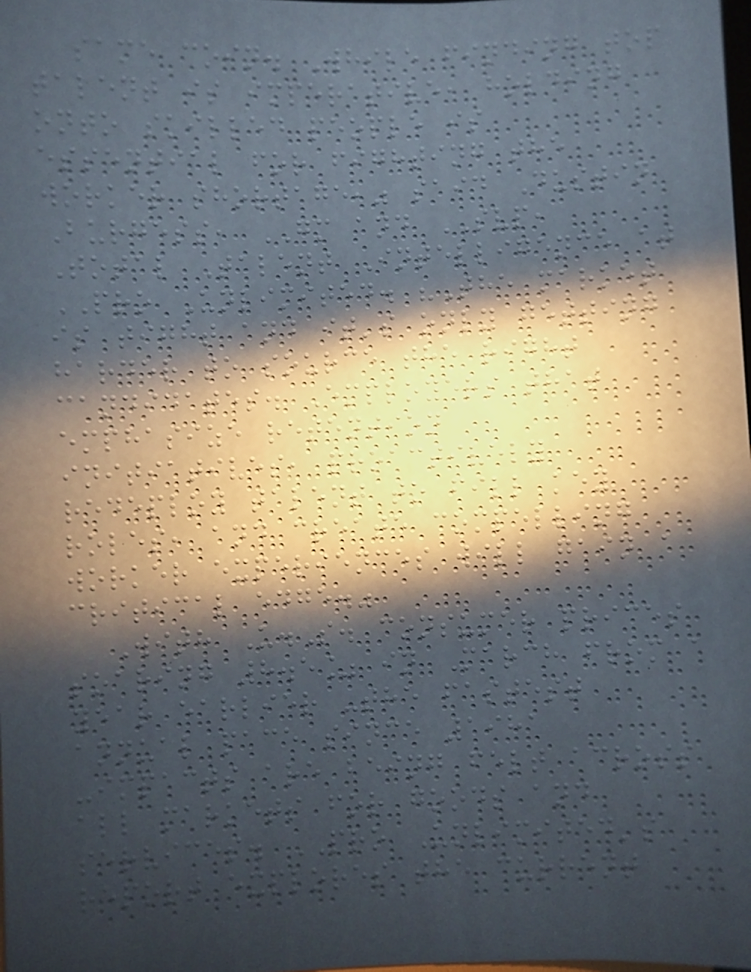same coin. While finding top
talent is imperative, holding
onto skilled people is
essential for fighting the
worker shortage," said Dustin
Burgess, GM and SVP,
Total Talent Intelligence at
PRO Unlimited. "The market
is tight and it's only getting
harder to source the right
candidates. Employers that
emphasize retention
initiatives, proactively
redeploy talent to fill key
roles, and create compelling
worker experiences will gain a
critical edge."
With U.S. consumer prices
soaring 8.5% in March from a
year earlier -the fastest
annual pace since 1981
-impacts are being felt across
all markets for goods and
services. PRO Unlimited's
report explores the current
